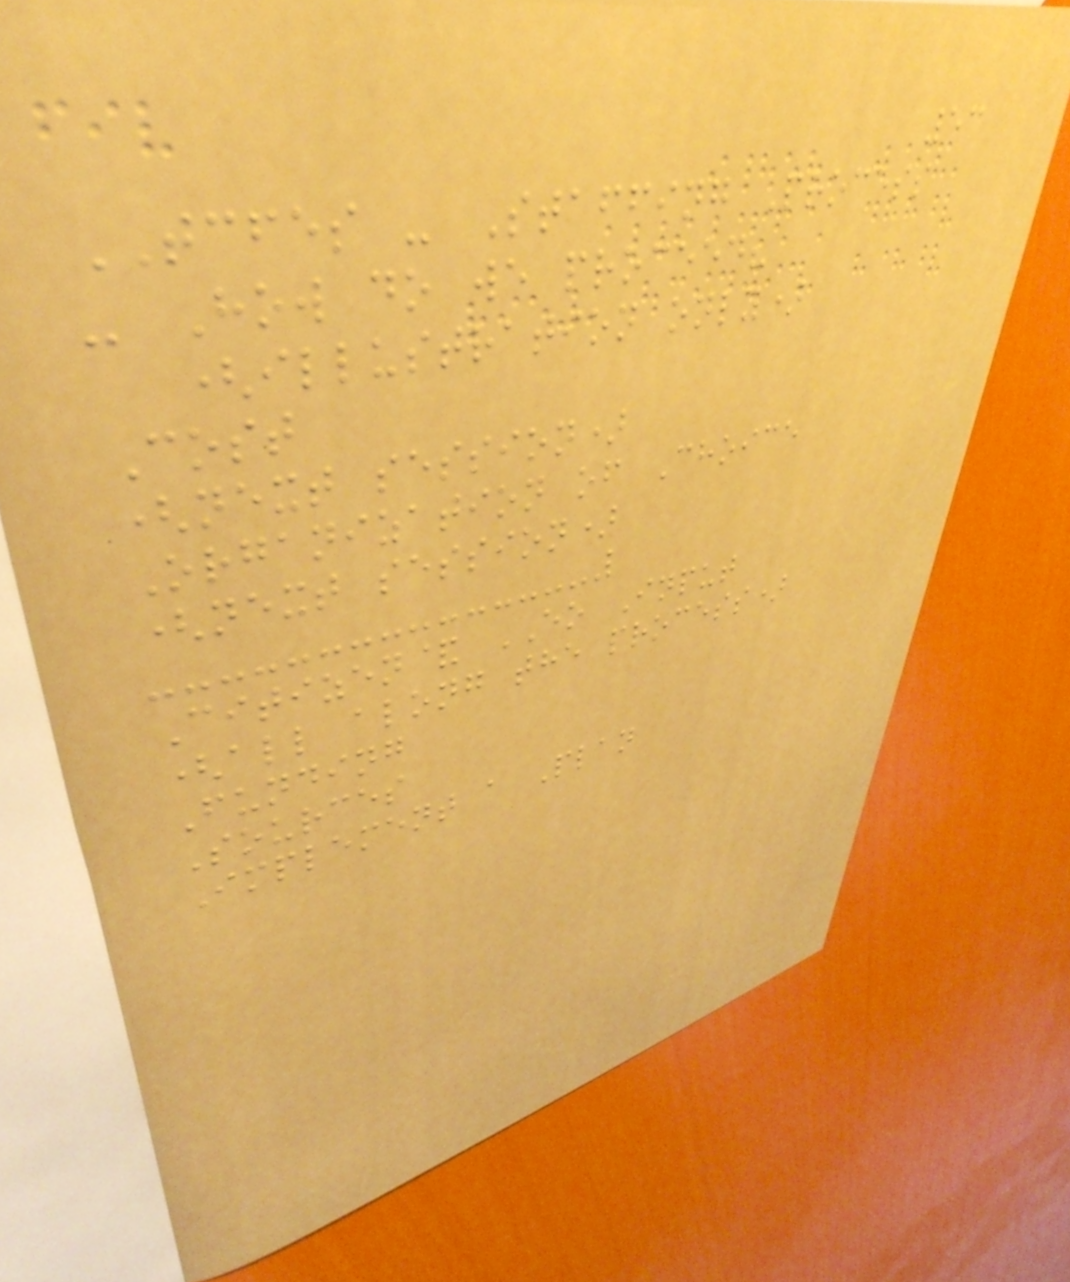53
TCFES - Staffing Process
- How do we proceed?
(illustration only)
Cost
(next session)
Organization of Choice
(next session)
Citizen& EO Input
(all along the process)
Funding
Sources
Implement a Plan
